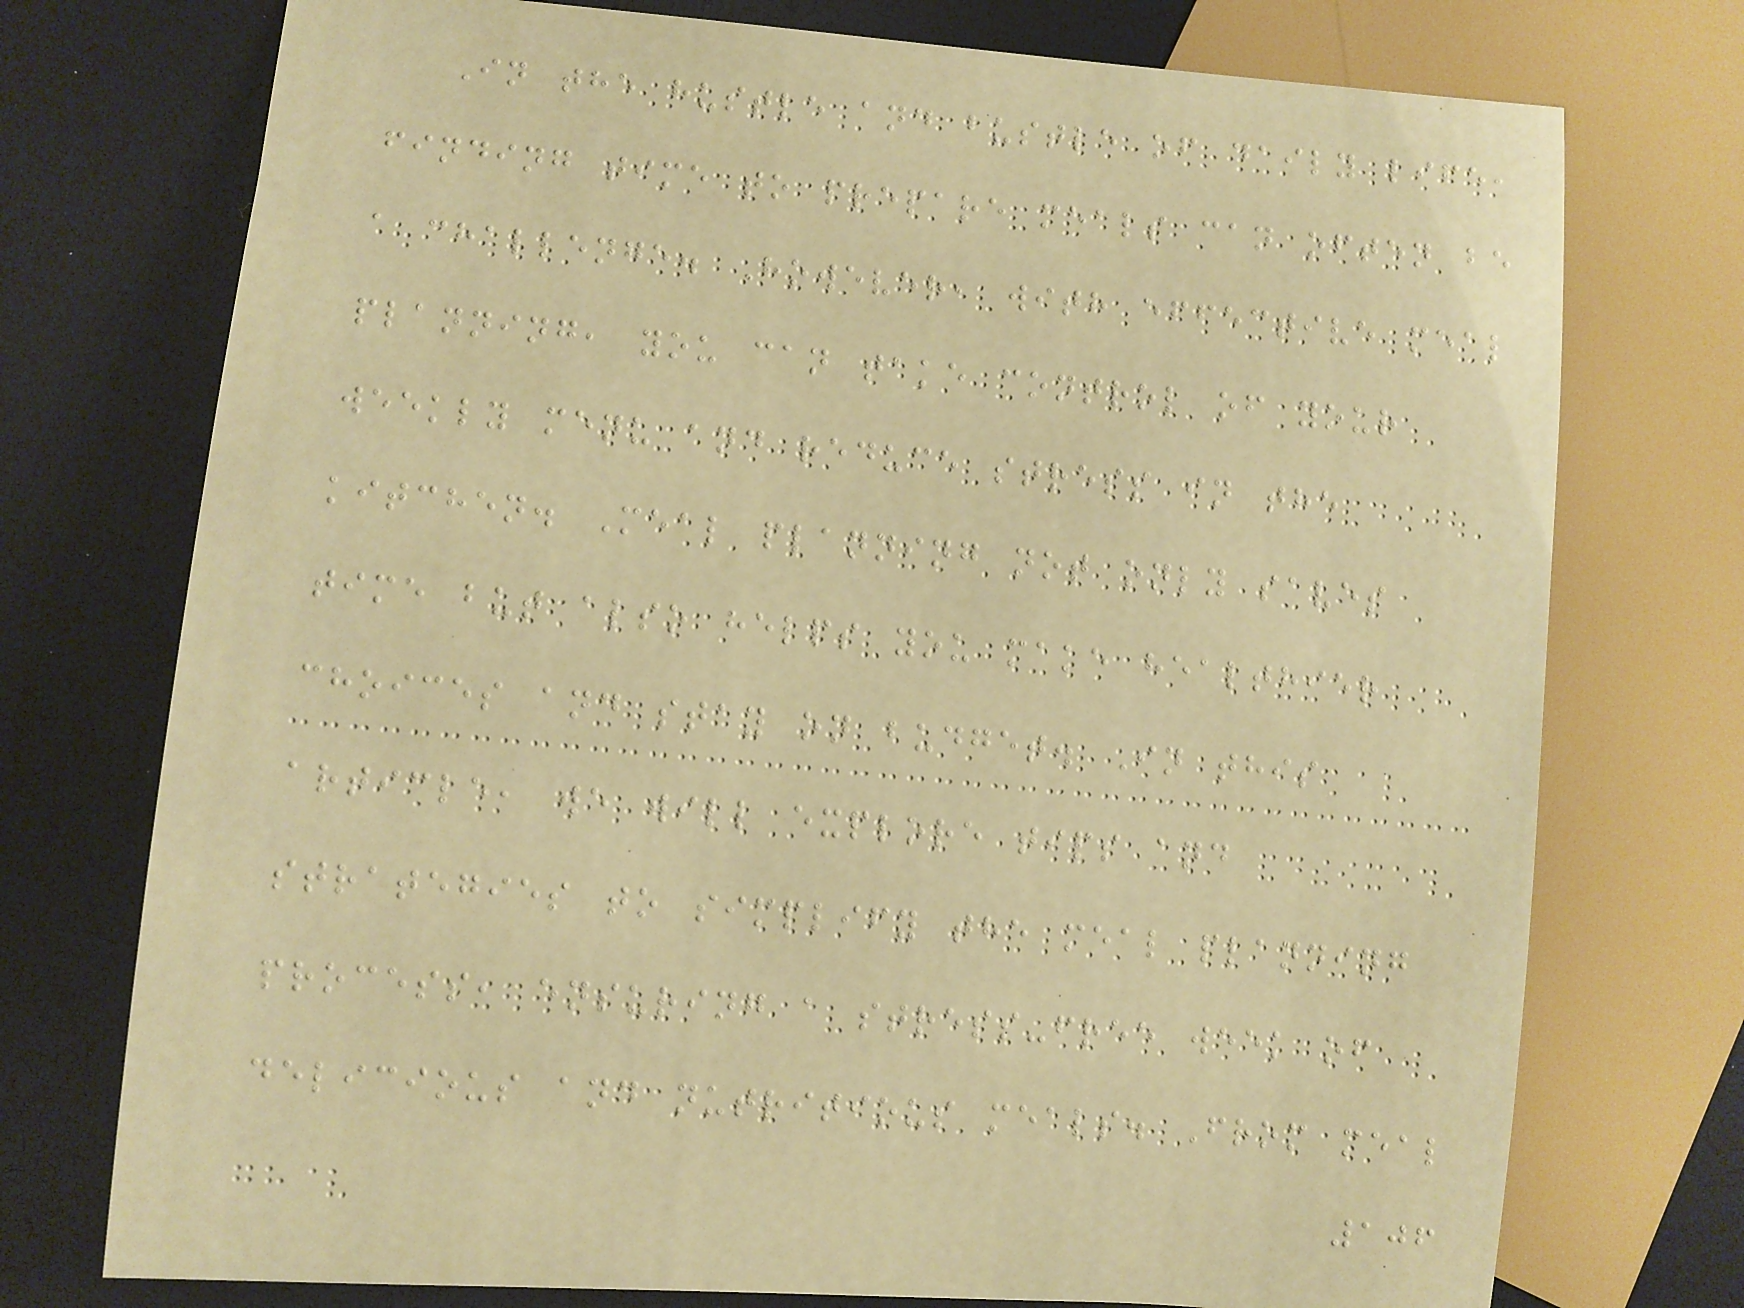In the hustle and bustle of daily life,
finding time to prepare meals can often be
a challenge. However, with effective meal
planning, you can take control of your
weekly menu and reduce stress in the
kitchen. Meal planning not only saves
time but also helps you make healthier
choices and stay on budget. In this
article, we will explore tips and
strategies to simplify the meal planning
process, ensuring a stress-free week of
delicious and nutritious meals. From meal
106
